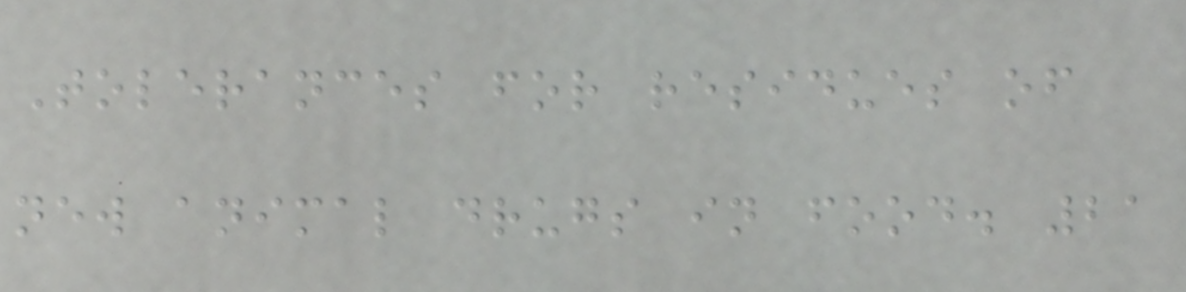Tolerances for residues of
new animal drugs in food. 21
